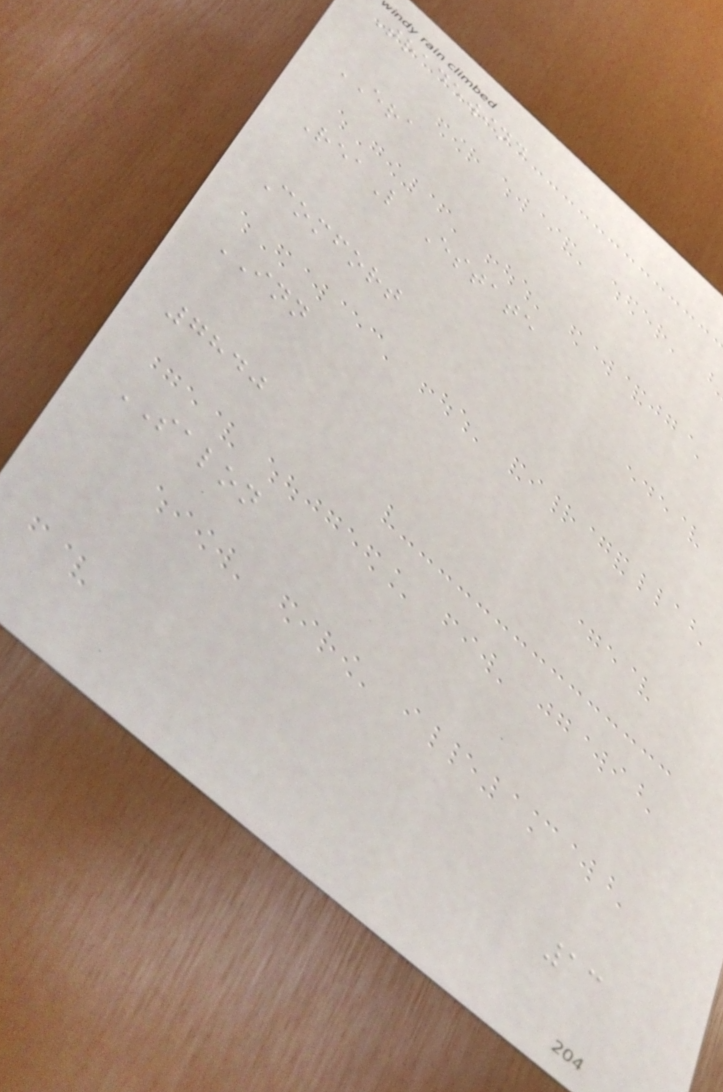Tradewind
ERA
ReaL Estate
Comfort
INN
7840
SALON
13
